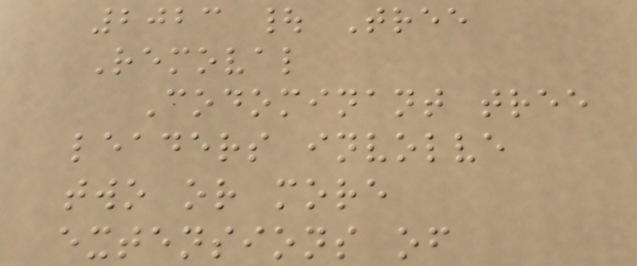2023 | Tree
Removal
Codominant tree
leaders involve
two or more
extensions of
